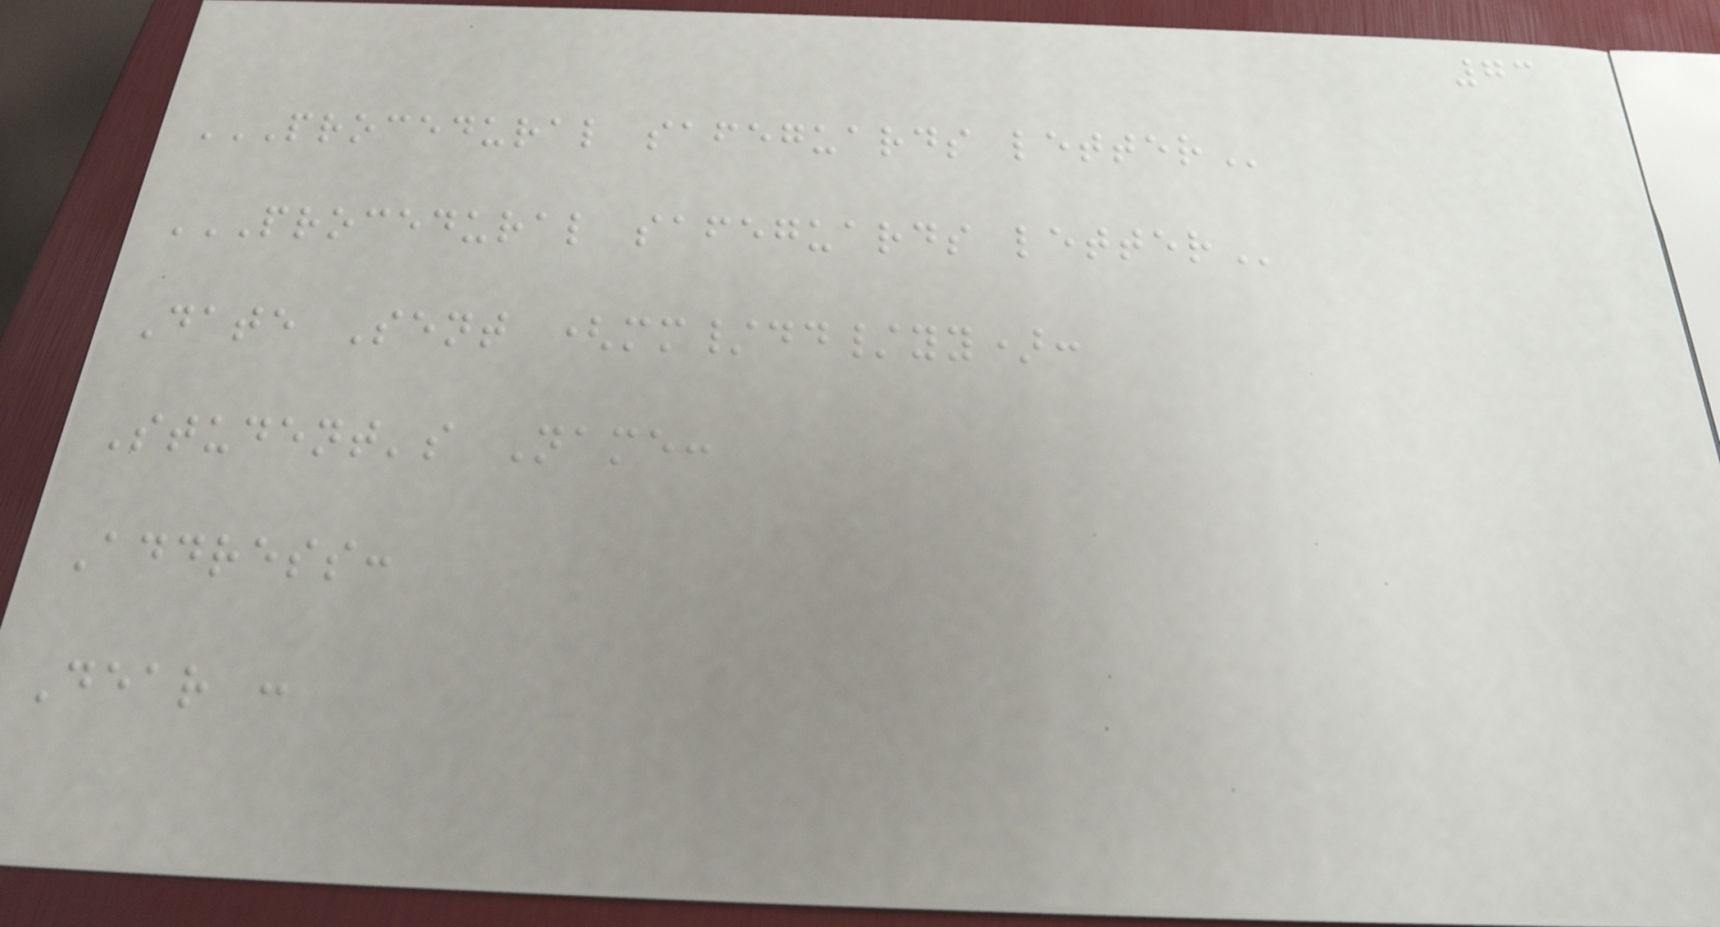73
PROCEDURAL SAFEGUARDS LETTER
PROCEDURAL SAFEGUARDS LETTER
Date Sent (mm/dd/yy):
Student's Name:
Address:
Dear :
